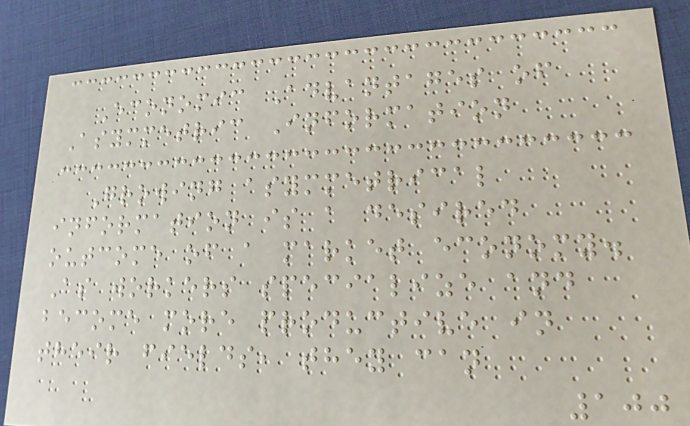Economic Advantages of
Asymmetric Information
Growing asymmetrical
information is a desired
outcome of a market economy.
As workers specialize and
become more productive in
their fields, they can
100
